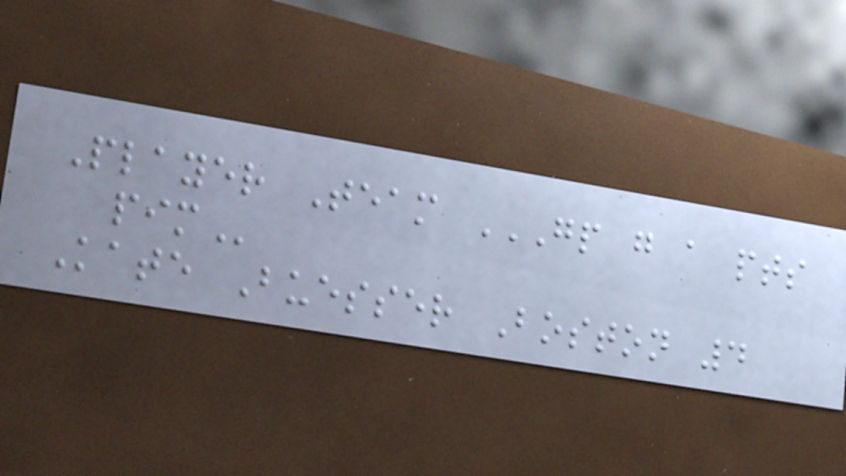Player Team GP G A PTS
PIM
Kate Buesser Boston 4
